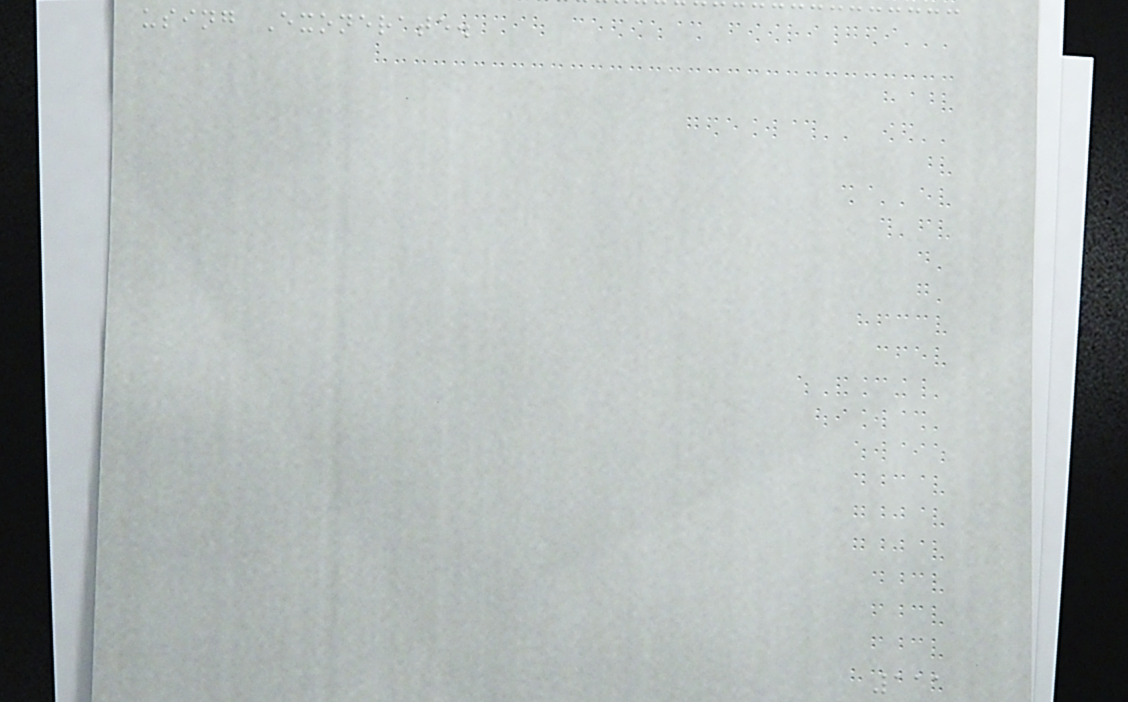using Exonerate.
111
